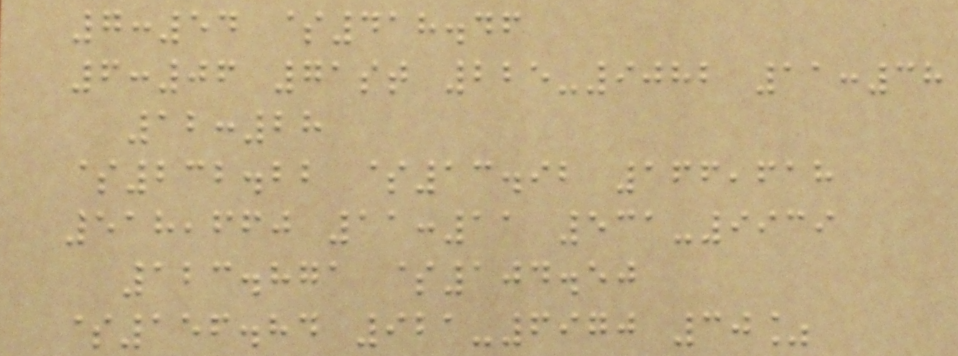7:54 $418.46
6:06 71st 225-9082 11:38
12:28
$232.22 $13.92 166,618
518,660 11:11 531-9939
123.871 $104.50
$156.84 921-6970 30%
